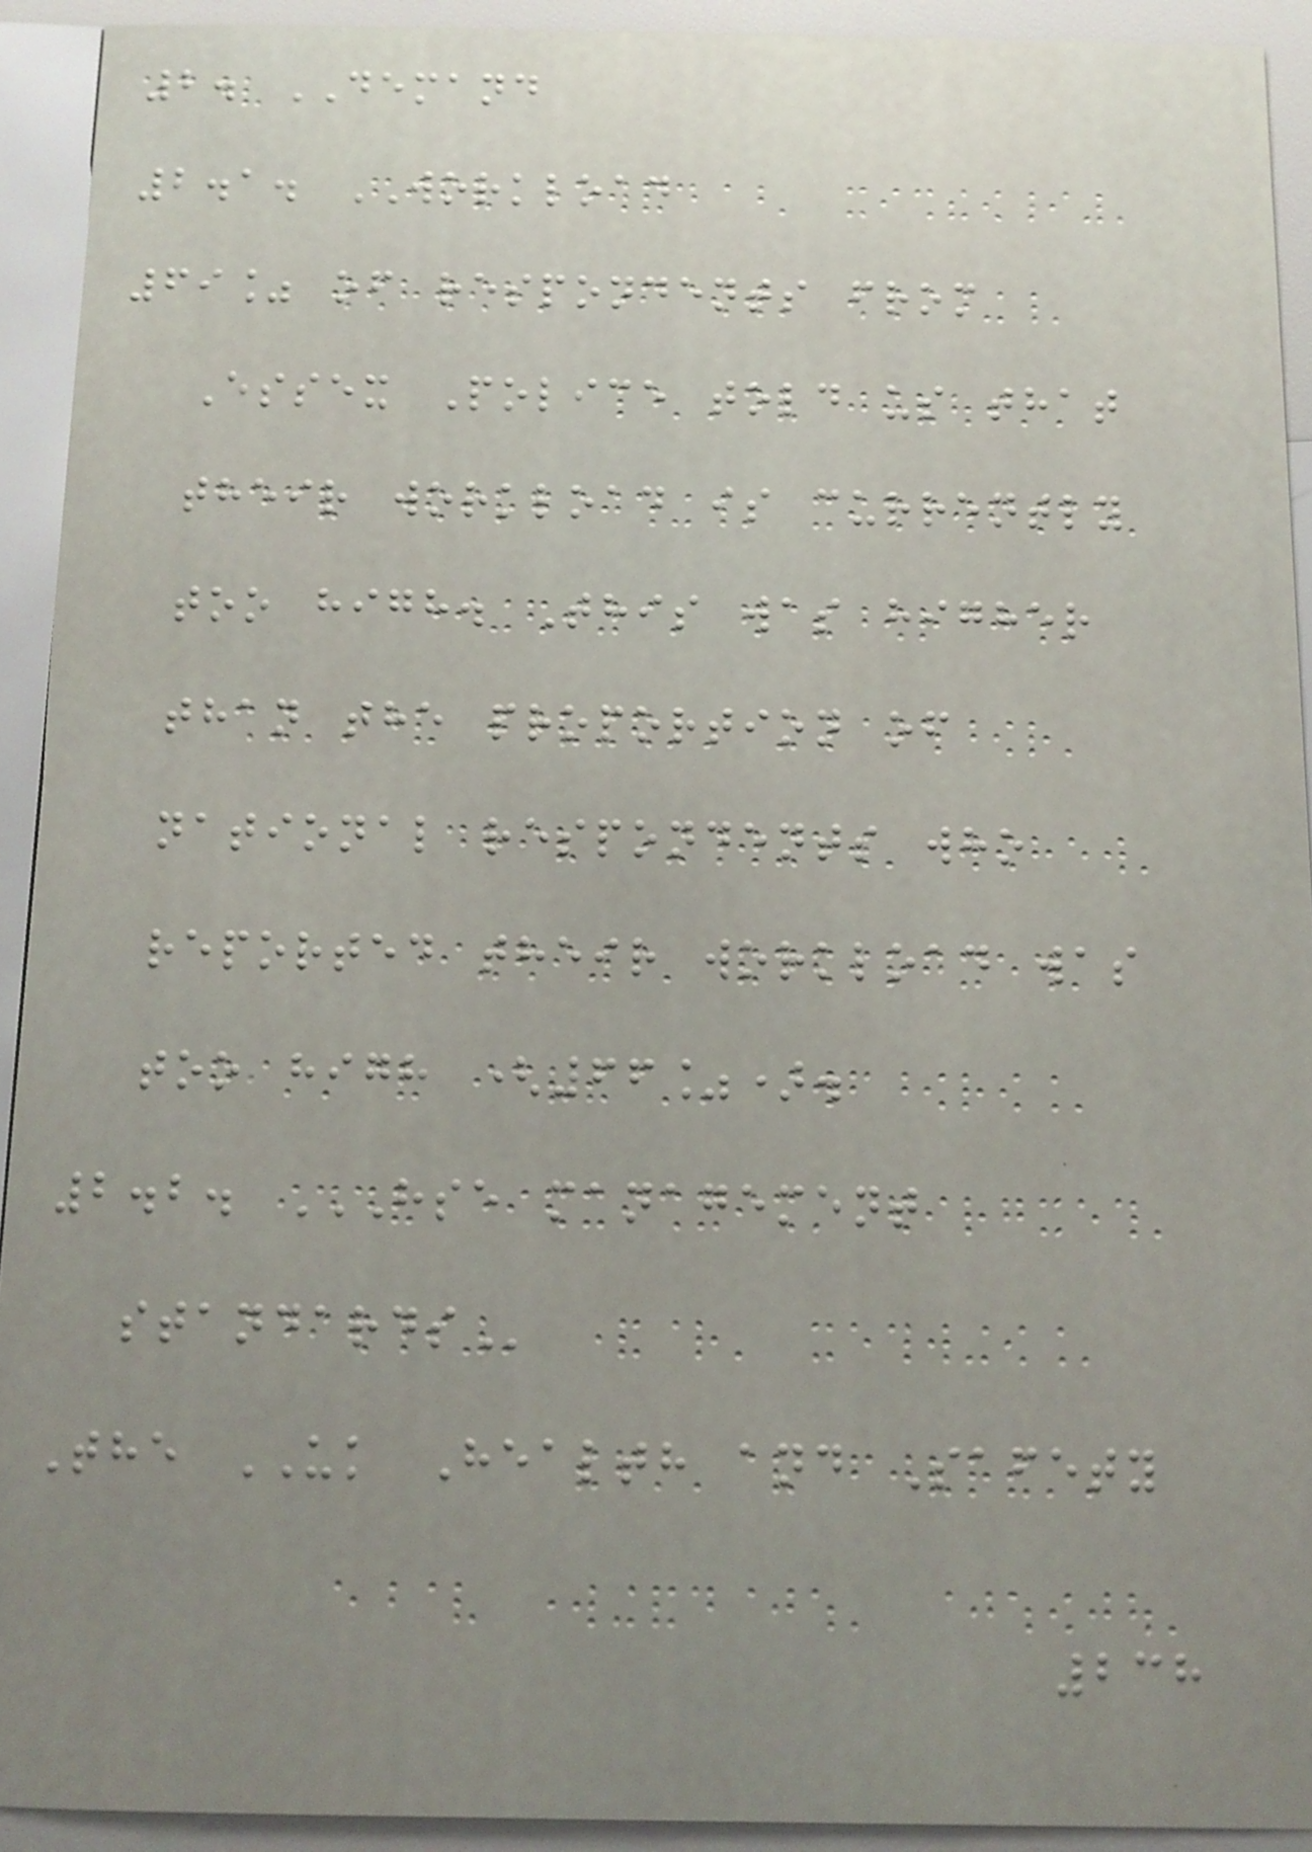2. DEMAND
2.1. WORKLOAD
69% of respondents from
Essex Police told us that
their workload is currently
too high. This was higher
than the proportion of
national respondents who
reported their workload was
too high (66%).
2.2. HSE MANAGEMENT
STANDARDS
The UK Health and Safety
238
